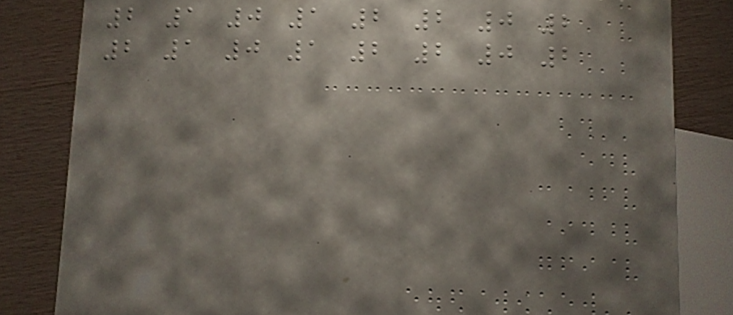2 1 0 1 2 2 0 2
2 1 0 1 2 2 0 2
